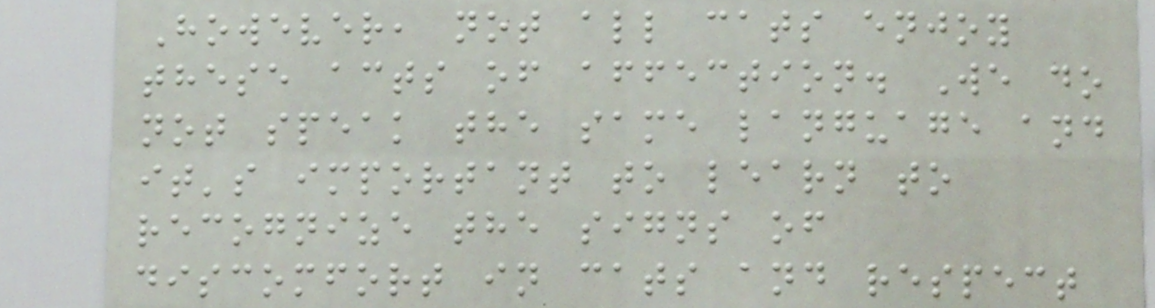However, not all cats enjoy
these acts of affection. We do
not speak the same language and
it's important to learn to
recognize the signs of
discomfort in cats and respect
